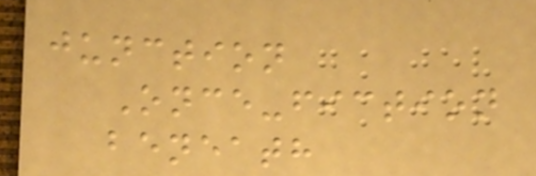junction
Once-fiction
beneath
